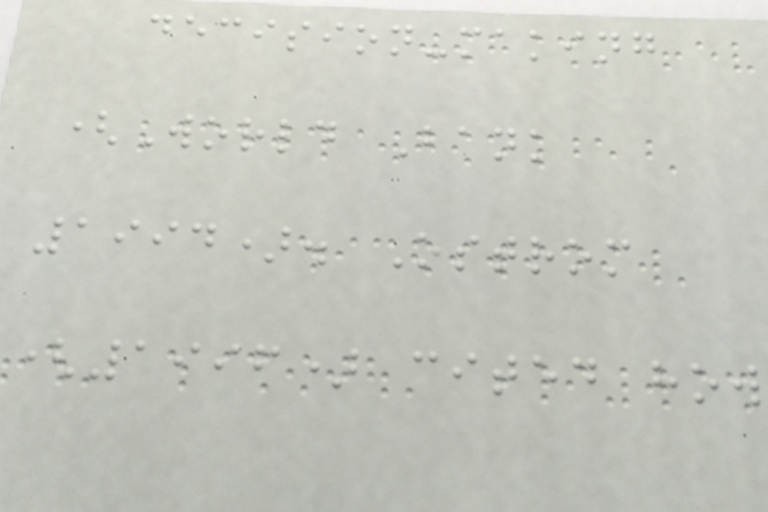decision-making
(World Bank
1994). Ostrom
(1996) cited how
